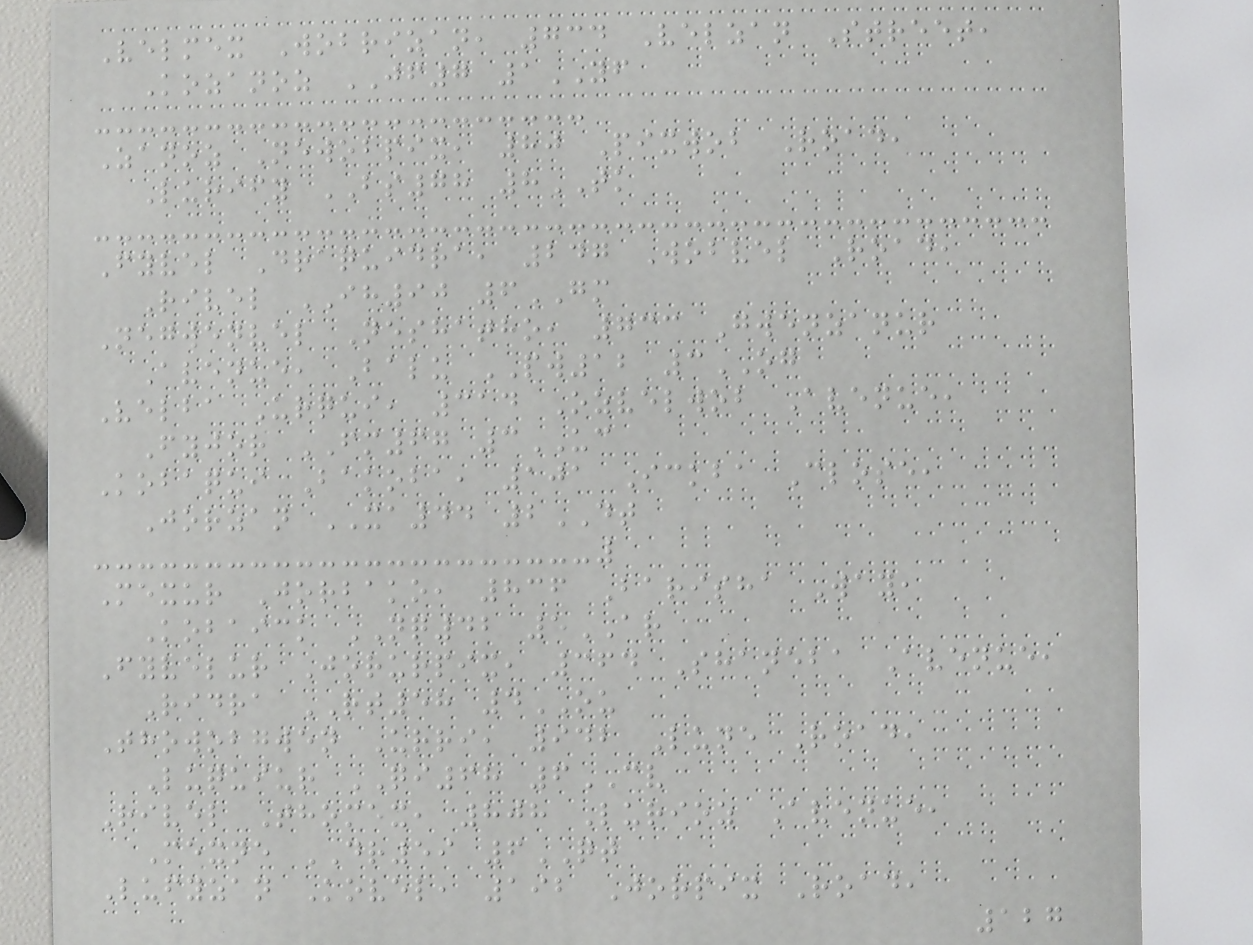Velmex Wobrizan, 734 Velzan Street,
Kozanoz JF7 1YF
Zanoz Newobpix, 80 Pixwob Road,
Lurify BS78 8TK
Fyvel Draquidra, 247 Wobvel Road,
Rivel IH90 6GM
Negwenvel Neshatho, 733 Gwenzanur
Avenue, Balu PW12 3OG
Velba Urqui, 314 Ozvelwob Avenue,
Fyjor FM67 3UC
Kobaqui Bakoba, 101 Ickba Close,
Jorzan XA44 2DT
Mexur Jorbako, 836 Barisha Way,
Kobaick NQ42 5AR
Fyvelur Jorurpix, 364 Shaneba Avenue,
Ridra RT58 4OU
Thowobgwen Urri, 942 Lune Road,
Luquiur QI68 6CV
Rivel Thomex, 808 Lurioz Avenue,
Mexne DR59 6QT
Lufyzan Kovel, 192 Jorpix Road,
127
